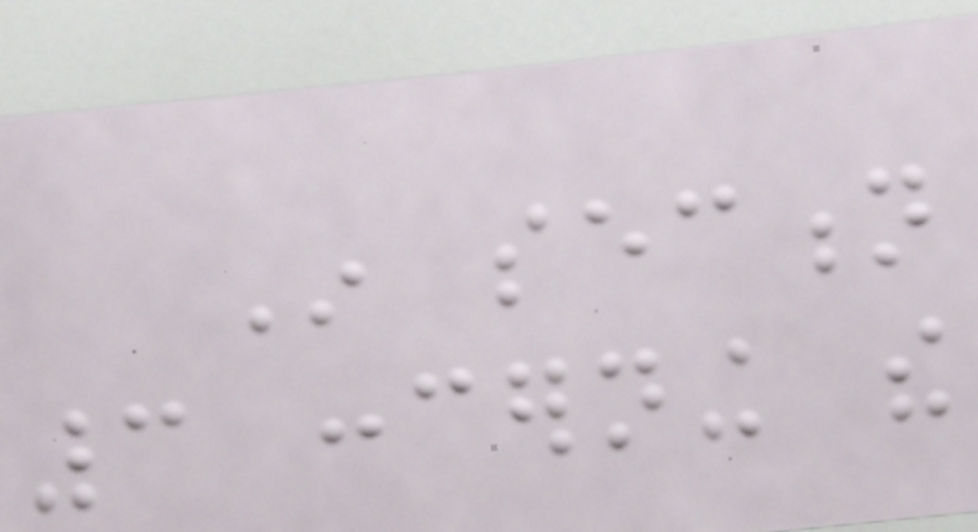In section
3 concerning the
